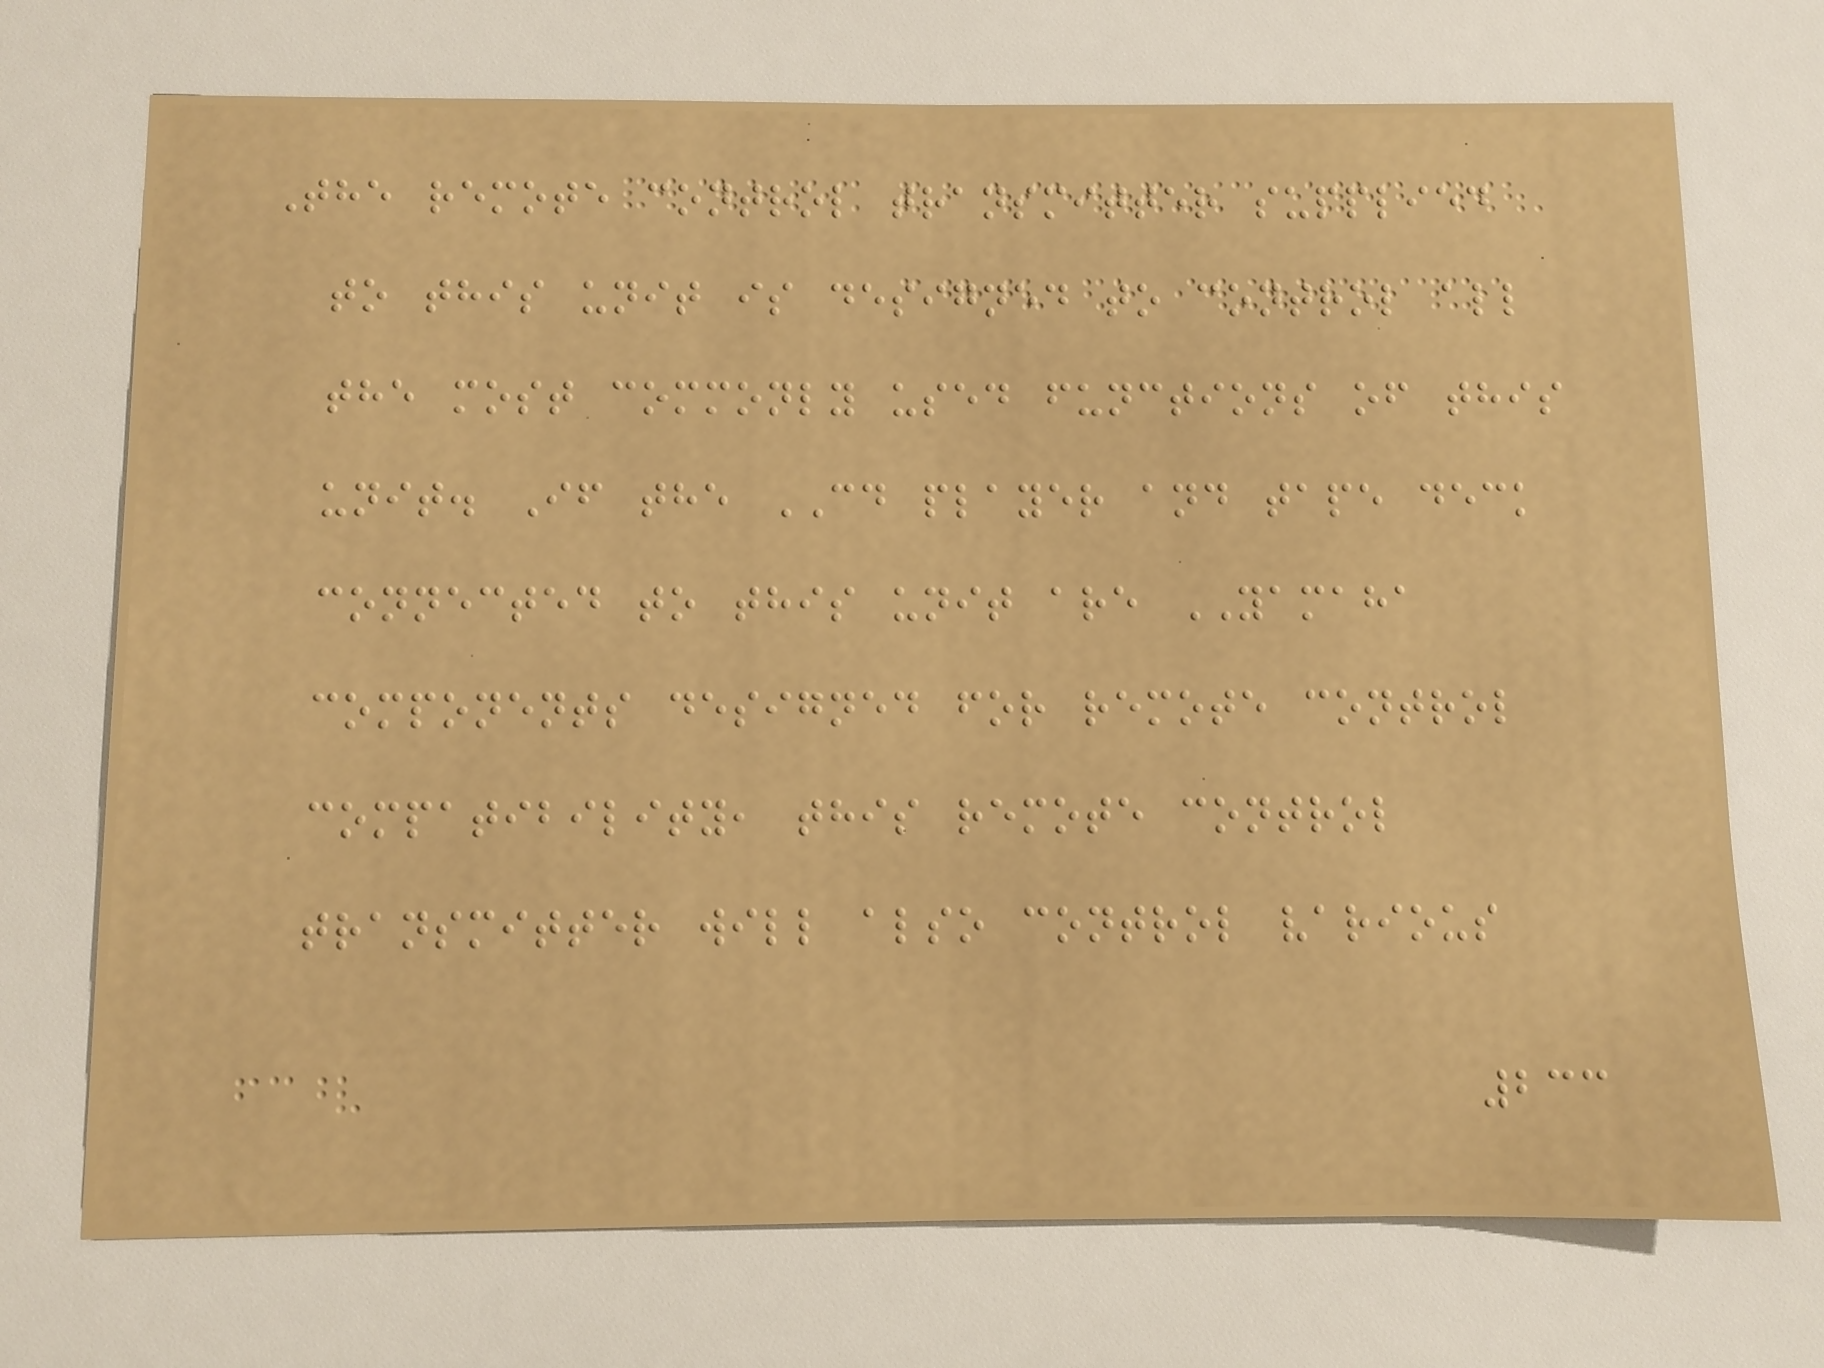The remote control transmitter supplied
to this unit is designed to control all
the most commonly used functions of this
unit. If the CD player and tape deck
connected to this unit are YAMAHA
components designed for remote control
compatibility, this remote control
transmitter will also control various
233
